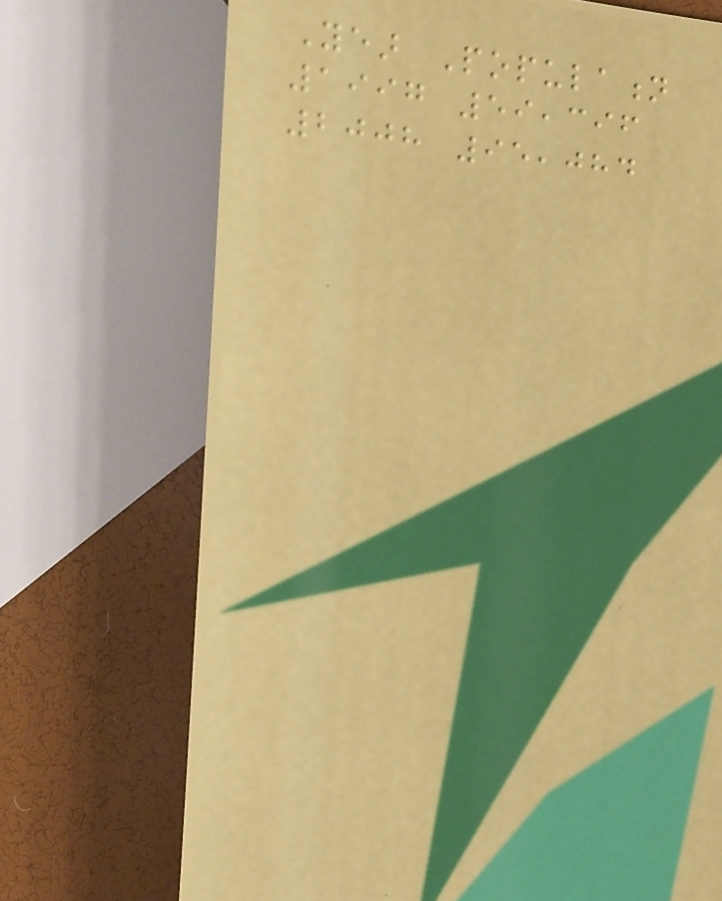Year Population
1997 59,396
2008 95,084
